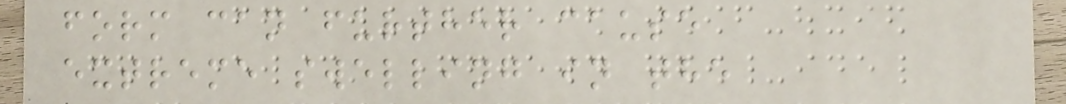form can further cause
extreme swelling in the
